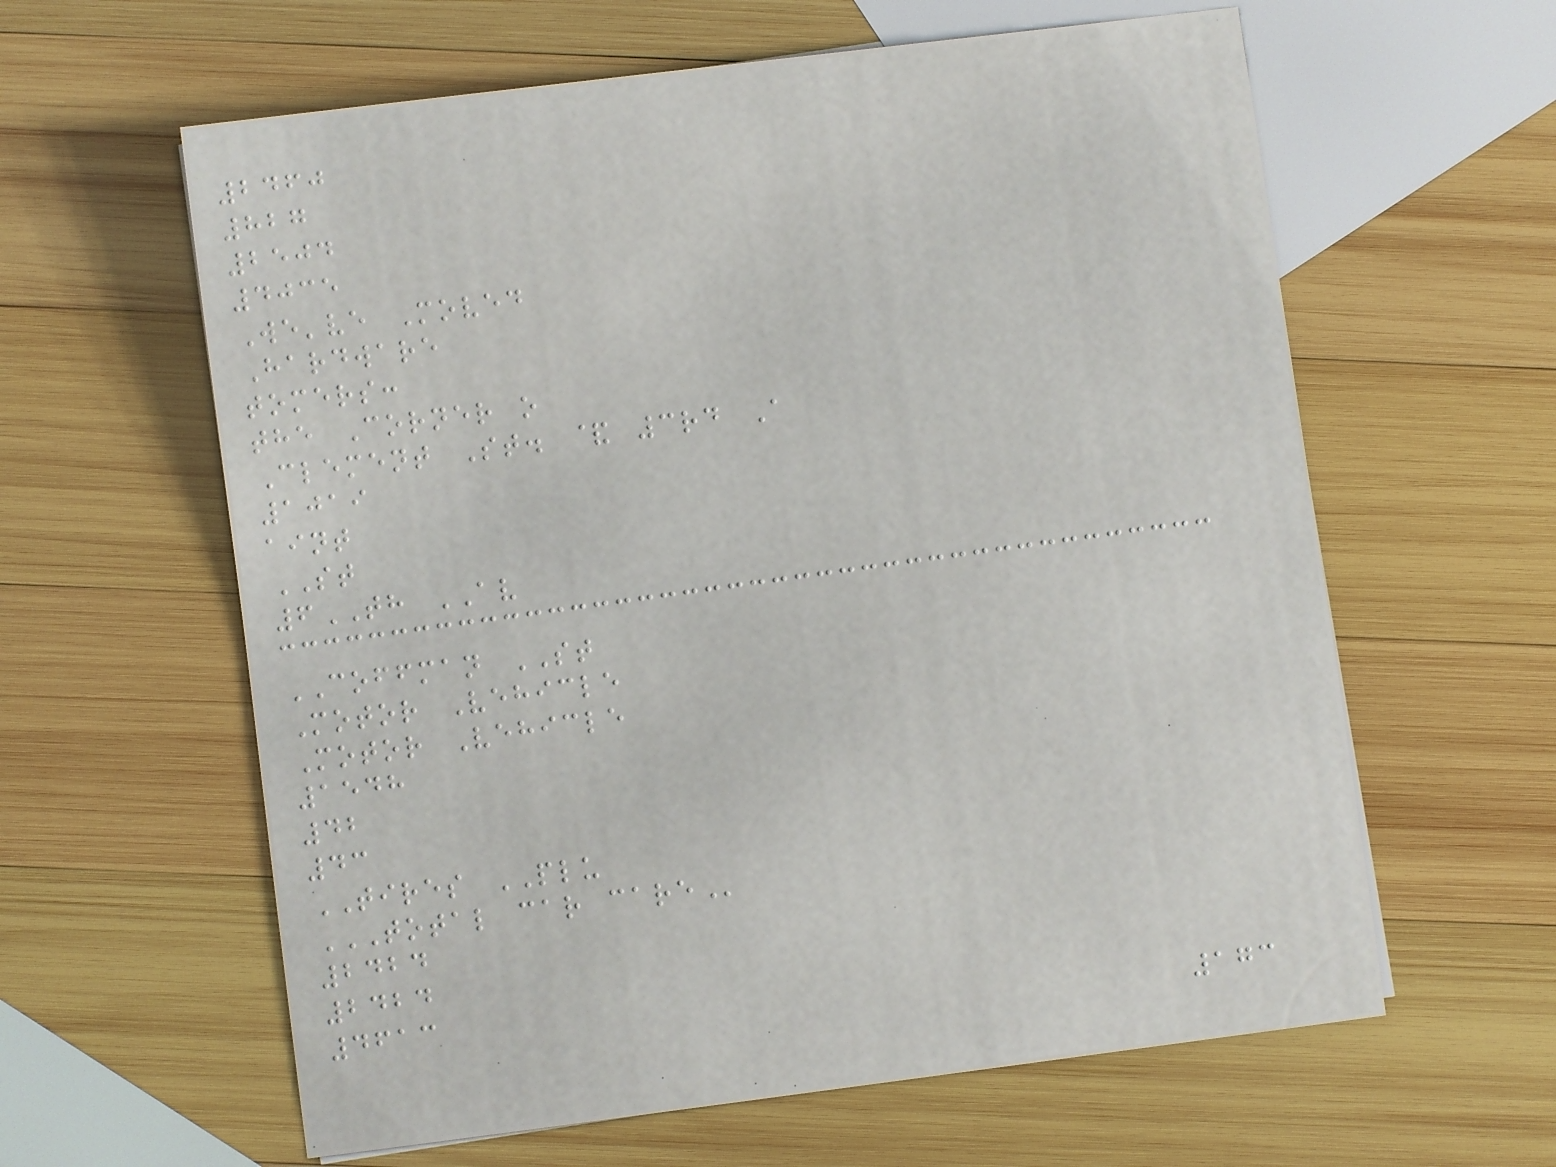2460
827
2504
4035
We've Moved
Hardware
tomers:
the Corner o
Clement St. & 3rd A
1019
aint
ST
6TH AV
COFFMAN ST
Motor Vehicle
Motor Vehicle
1548
42
43
TIRES PLU
TOTAL CAR CARE
2424
2424
4613
173
